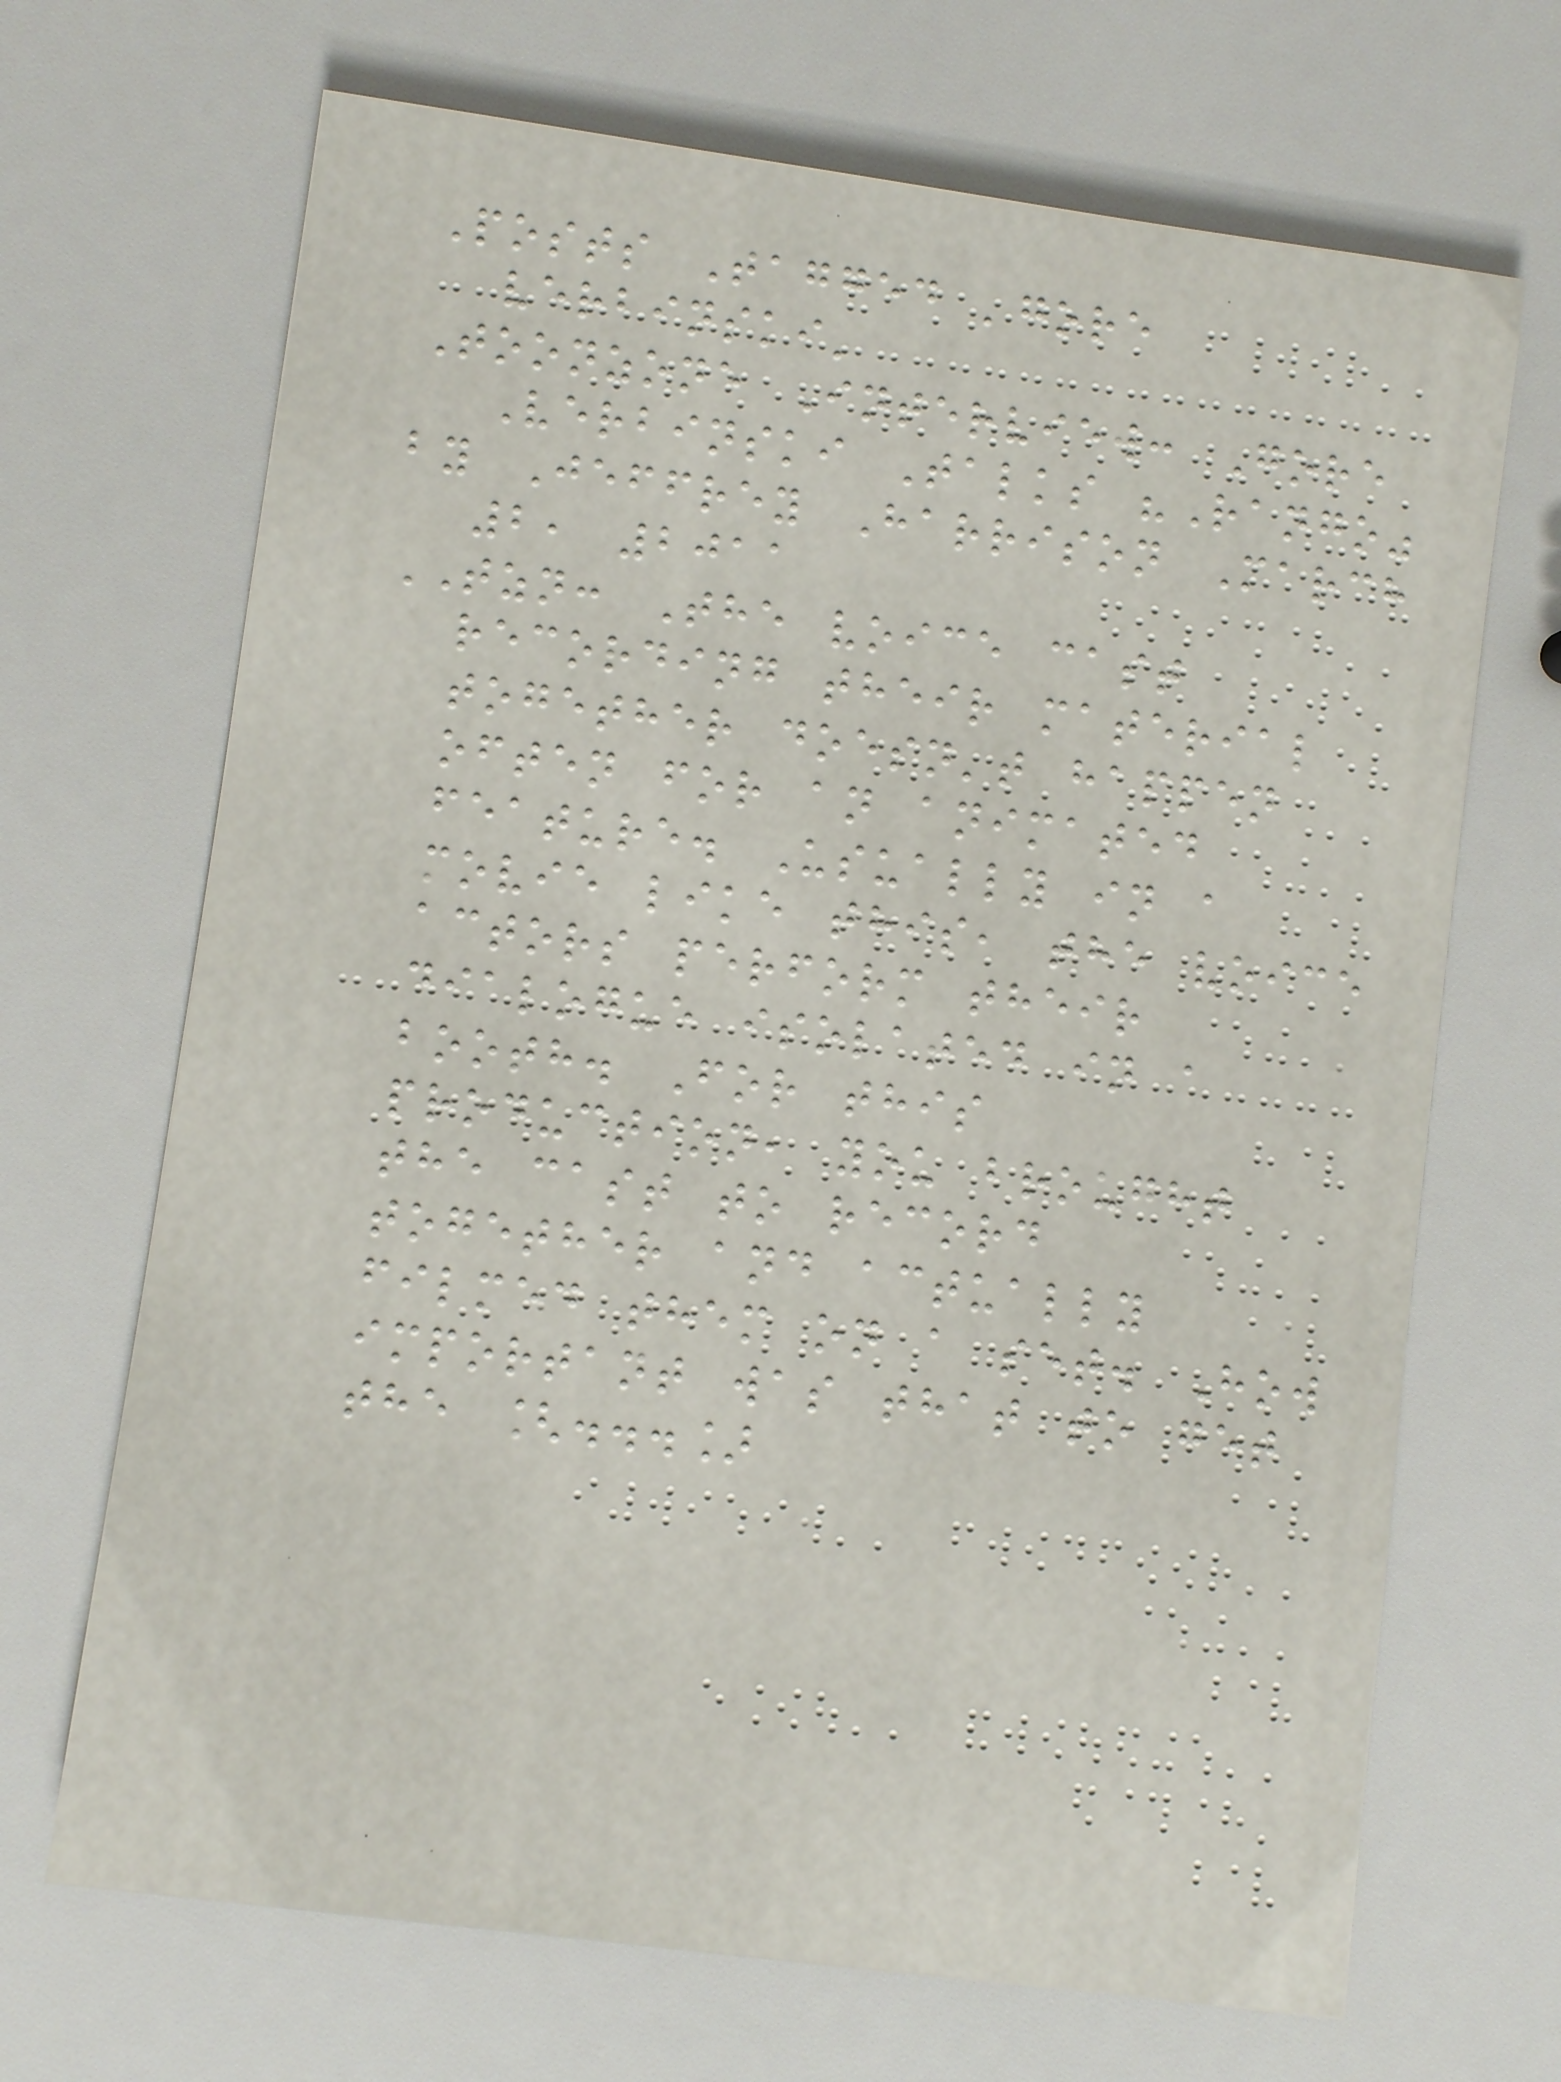Posts Tagged 'gore
verbinski'
Toonzone Interview: Gore
Verbinski Talks "Rango"
by Jeffrey Harrison March
2, 2011
TZN: The voice cast
recording their material
together doesn't happen
often for an animated
feature. Usually in a
movie like this, the voice
actors perform their
dialogue isolated in a
booth. For this
production, you brought
the cast to record
together and actually
filmed them on a set. How
important was that to get
the [...]
